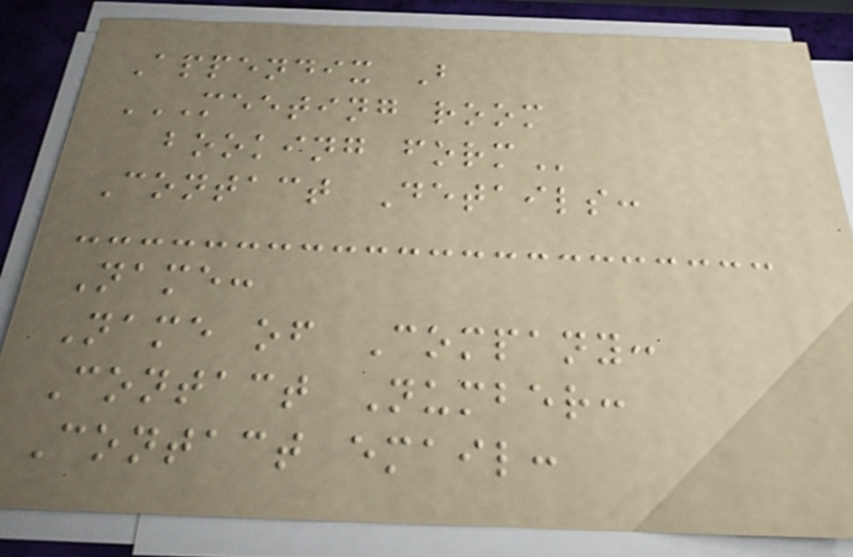Appendix B
MEETING ROOM
BOOKING FORM
Contact Details:
Name:
Name of Company:
Contact Number:
Contact email:
